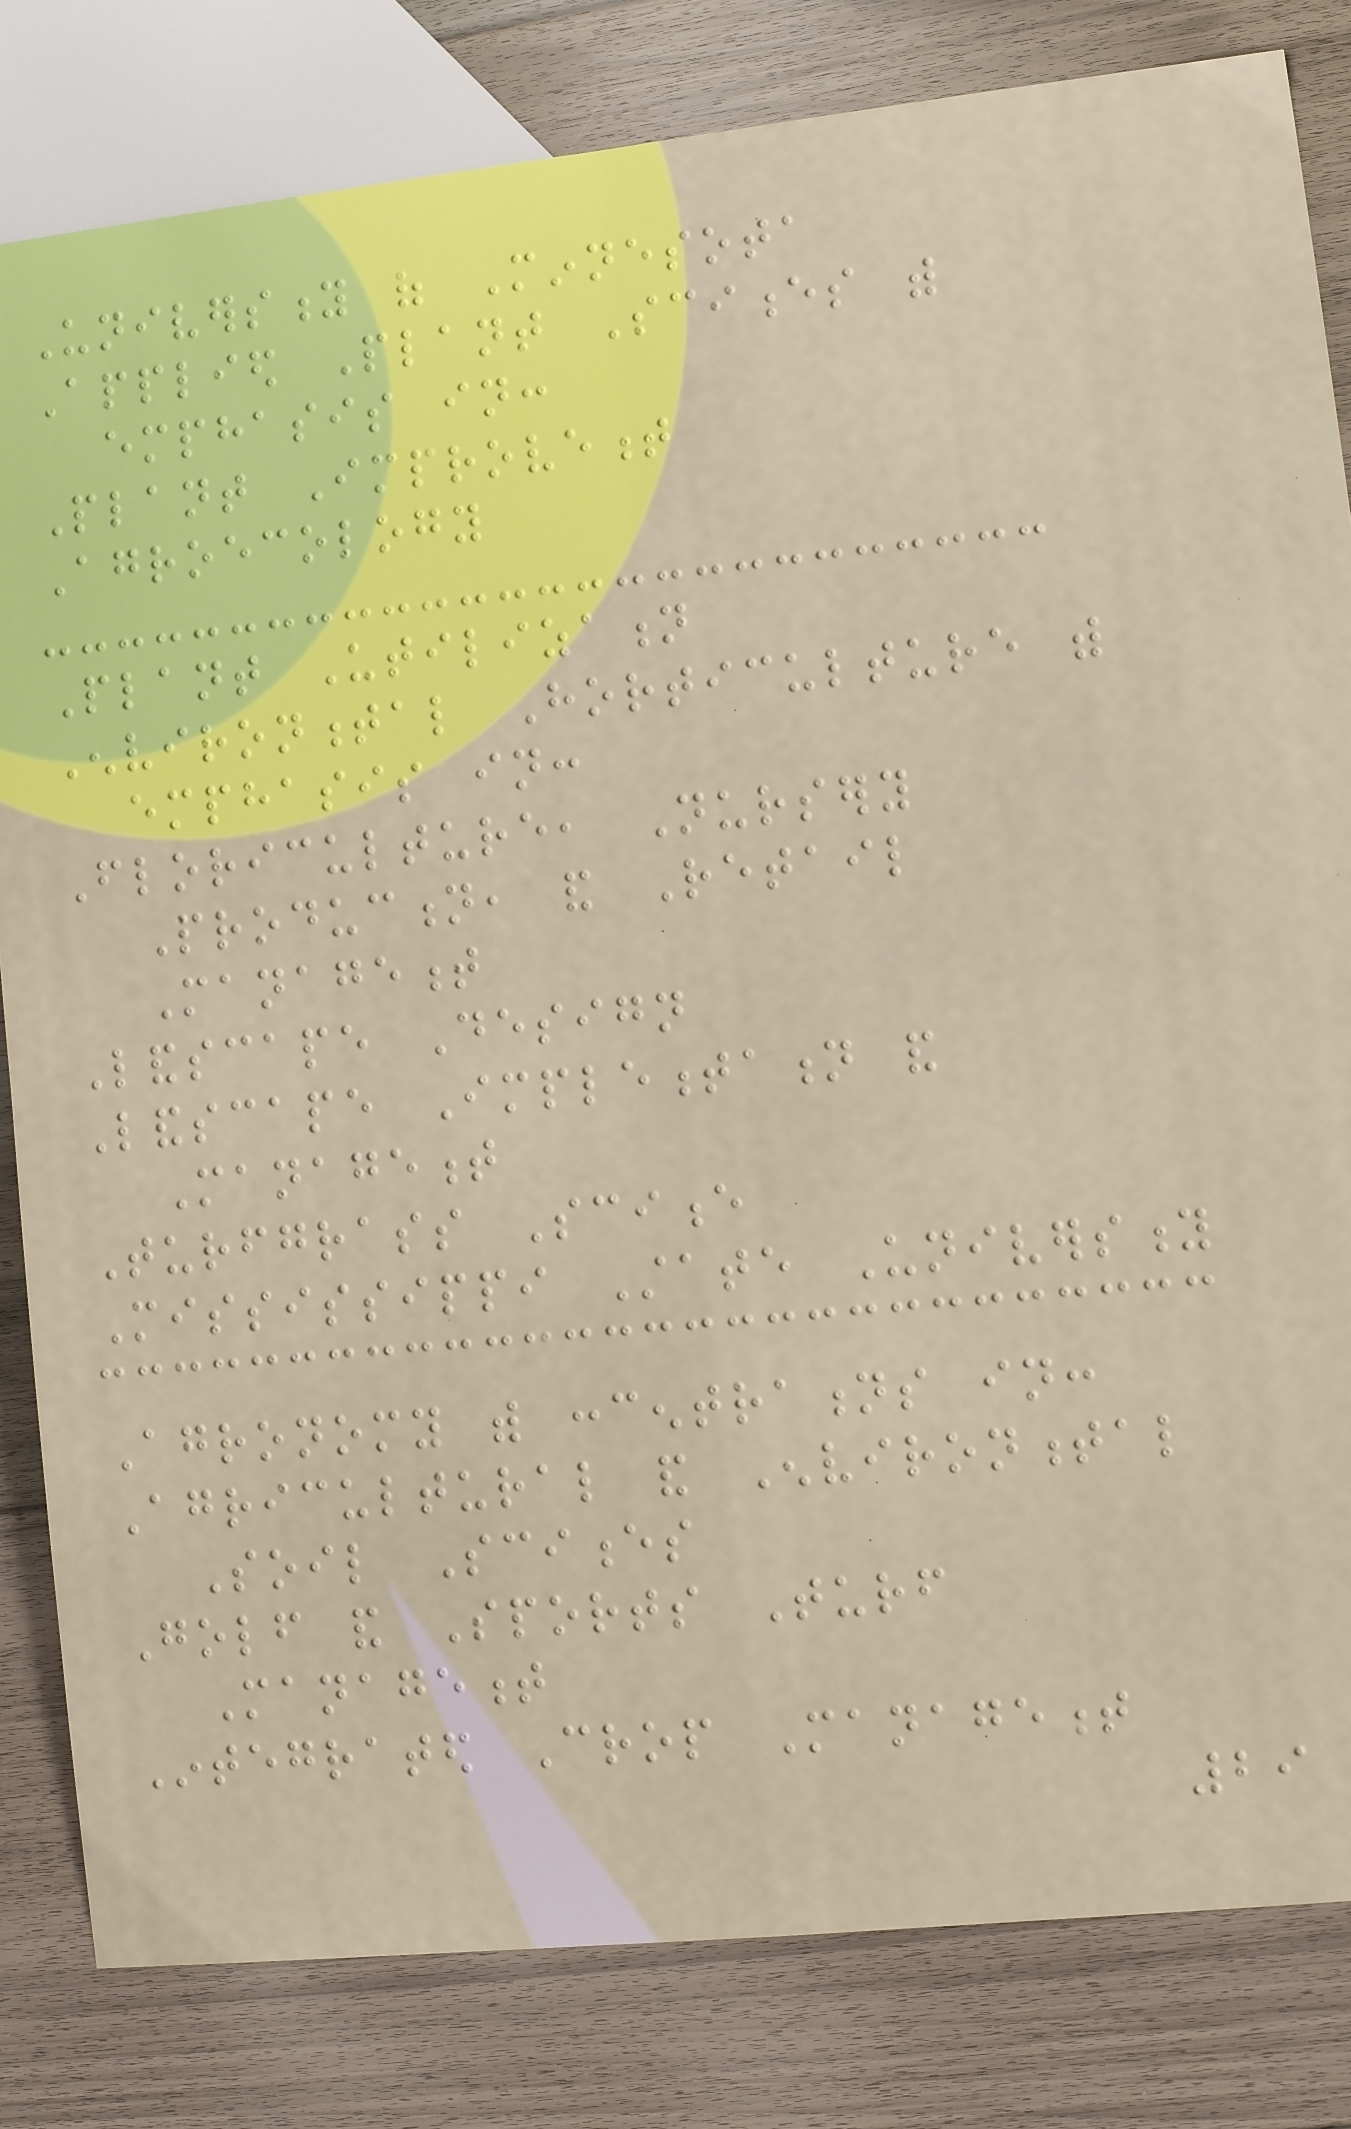University of Minnesota
Applied Plant Sciences with
emphasis in:
Plant Improvement
Agroecology
Plant Utilization
Environmental Horticulture with
emphasis in:
Floriculture, Nursery
Production, and Retail
Management
Landscape Design
Landscape Implementation and
Management
Turfgrass Science
Mississippi State University
Agronomy with concentrations in:
Agricultural and Environmental
Soil Sciences
Golf and Sports Turf
Management
Integrated Crop Management
29
